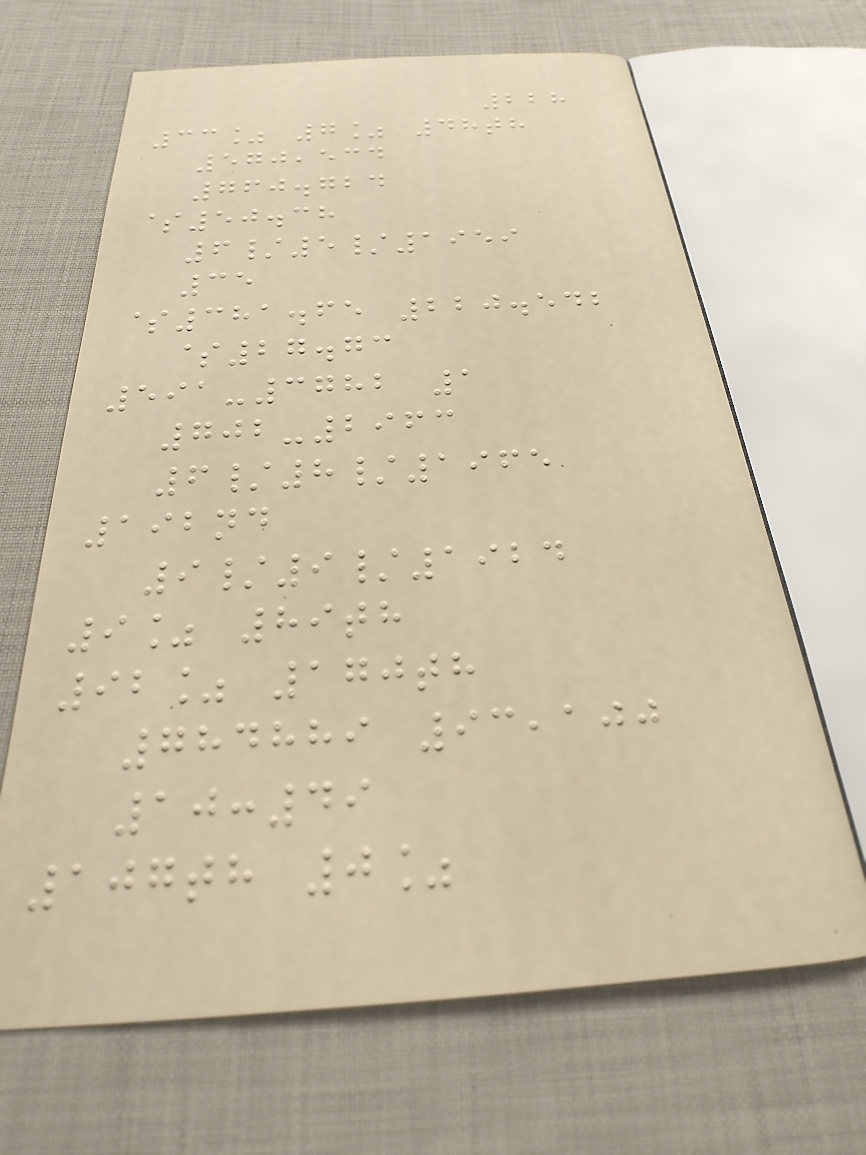228
33% 7% 48th
570,534
760.724
$50.38
6/5/1959
35
$381.65 220.542
$27.73
591-3782 1
702-2963
6/8/1965
192nd
9/9/1924
9% 89th
92% 170th
784889 93,100
10:49
107th 0%
